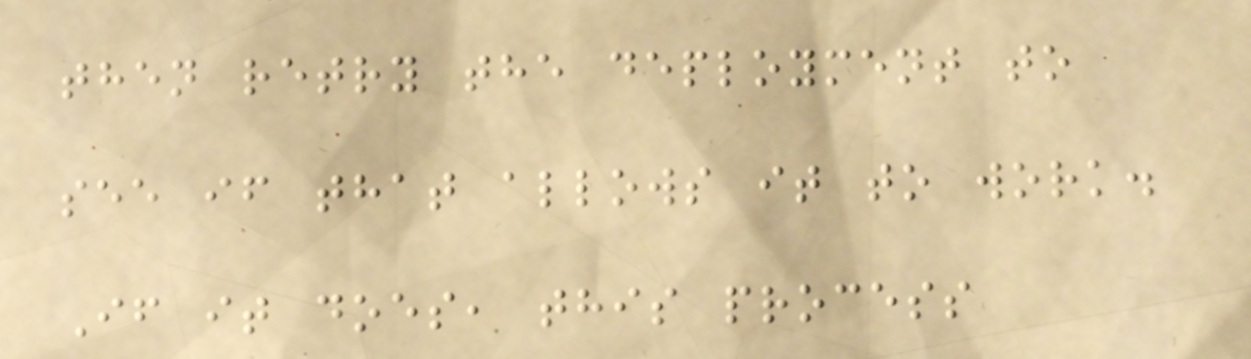then retry the deployment to
see if that allows it to work.
If it does, this process
